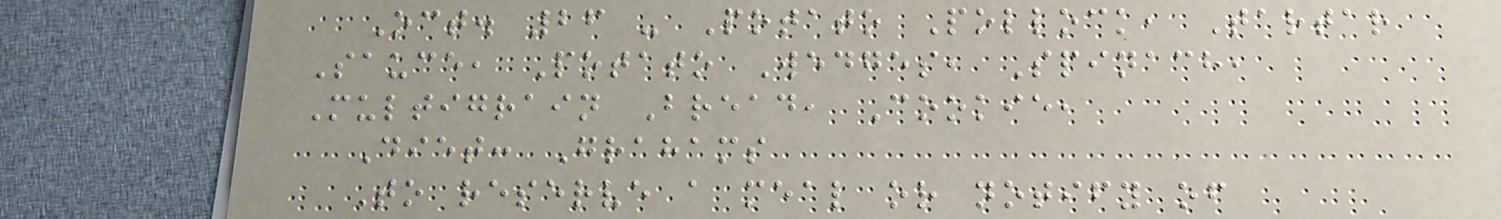Oct. 26 - Potato Pollock, Tartar
Sauce, Potato Wedges, Spinach,
Multigrain Bread, Cookie,
Diet: Grahams
To reserve a meal or notify of
